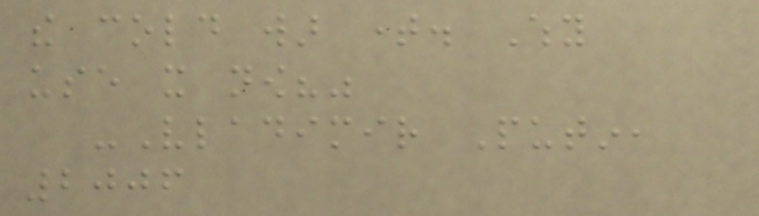the cold war time. Why
use it now?"
-Vladimir Putin,
2006
